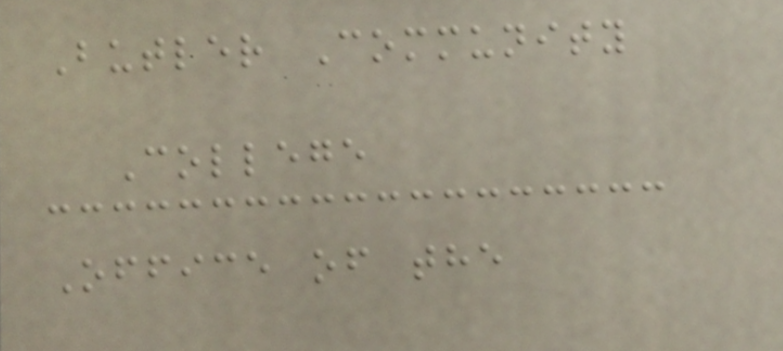Butler Community
College
Office of the
